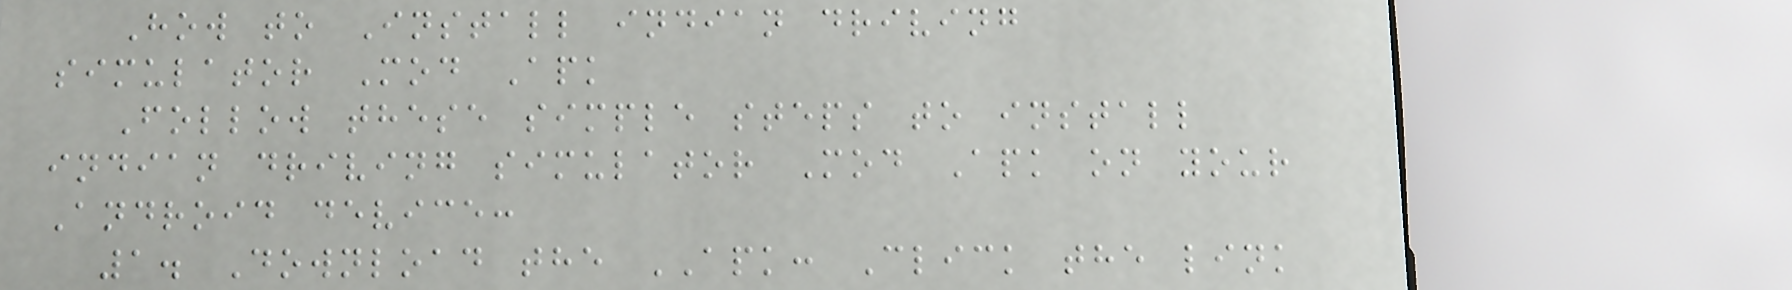How to Install indian driving
simulator Mod Apk
Follow these simple steps to install
indian driving simulator Mod Apk on your
Android device:
1. Download the APK: Click the link
